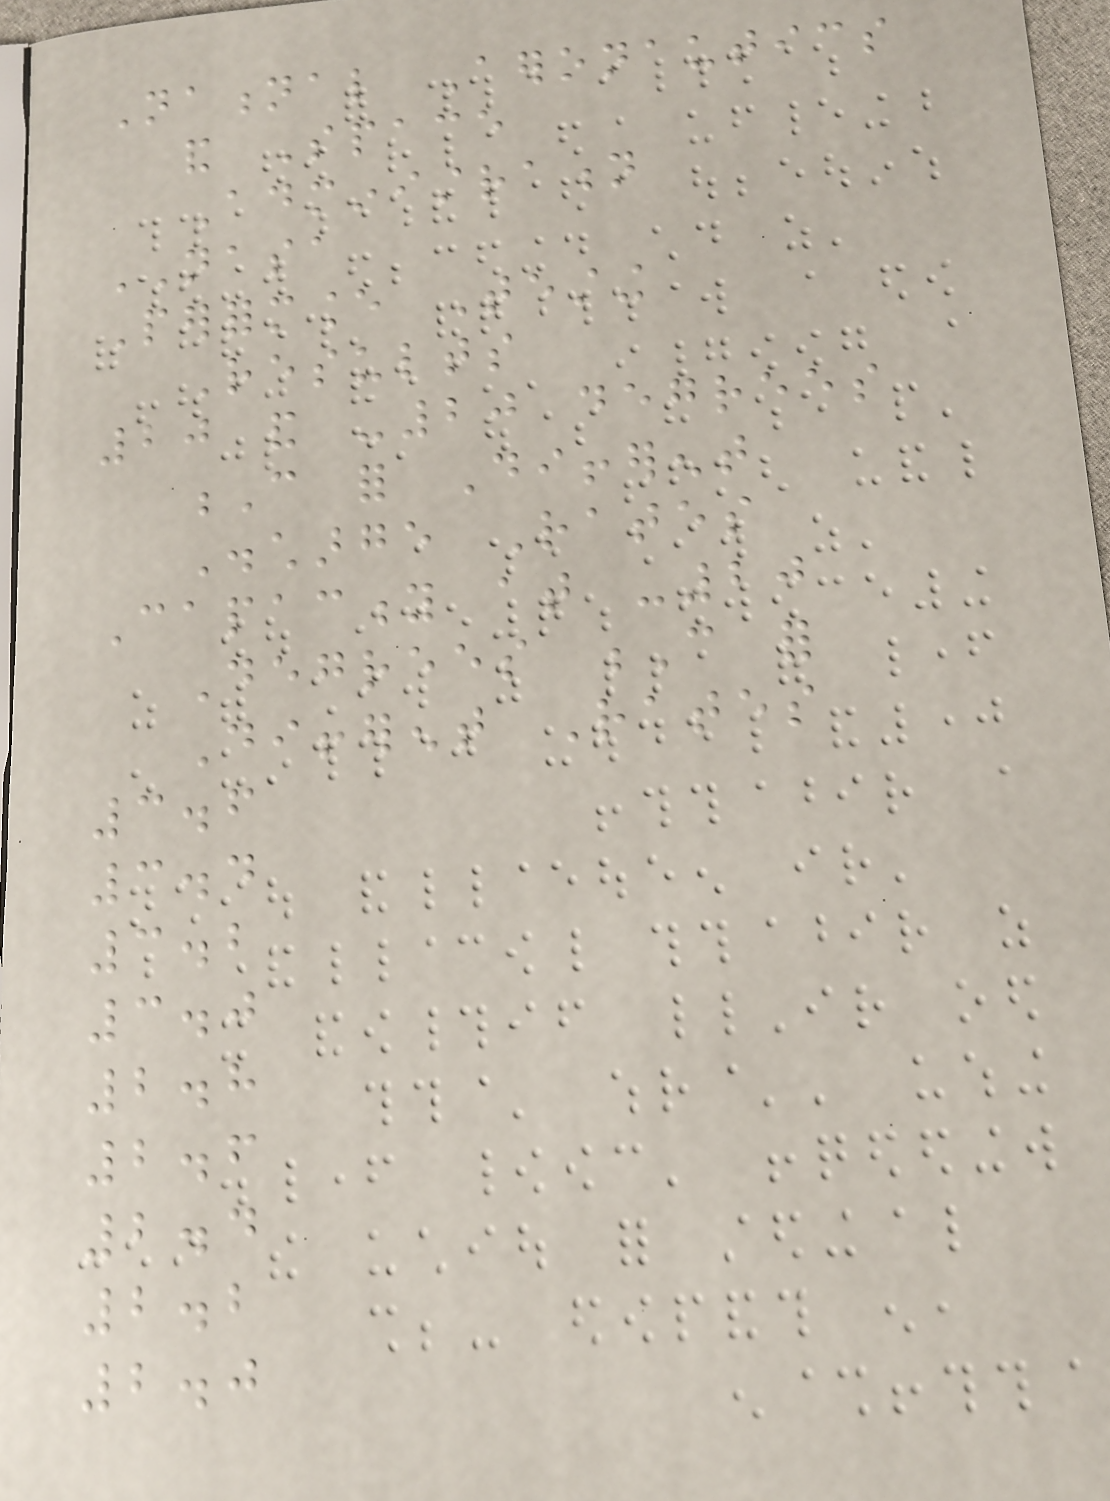National Aeronautics
and Space
Administration
NASA
Performance Testing
Results
20 and -20 degrees
C for Different
Discharge Rates
Capacity at -20
Degrees C for
Different Rates
3.6
3.4
3.2
3.0
2.8
2.6
2.4
2.2
2.0
